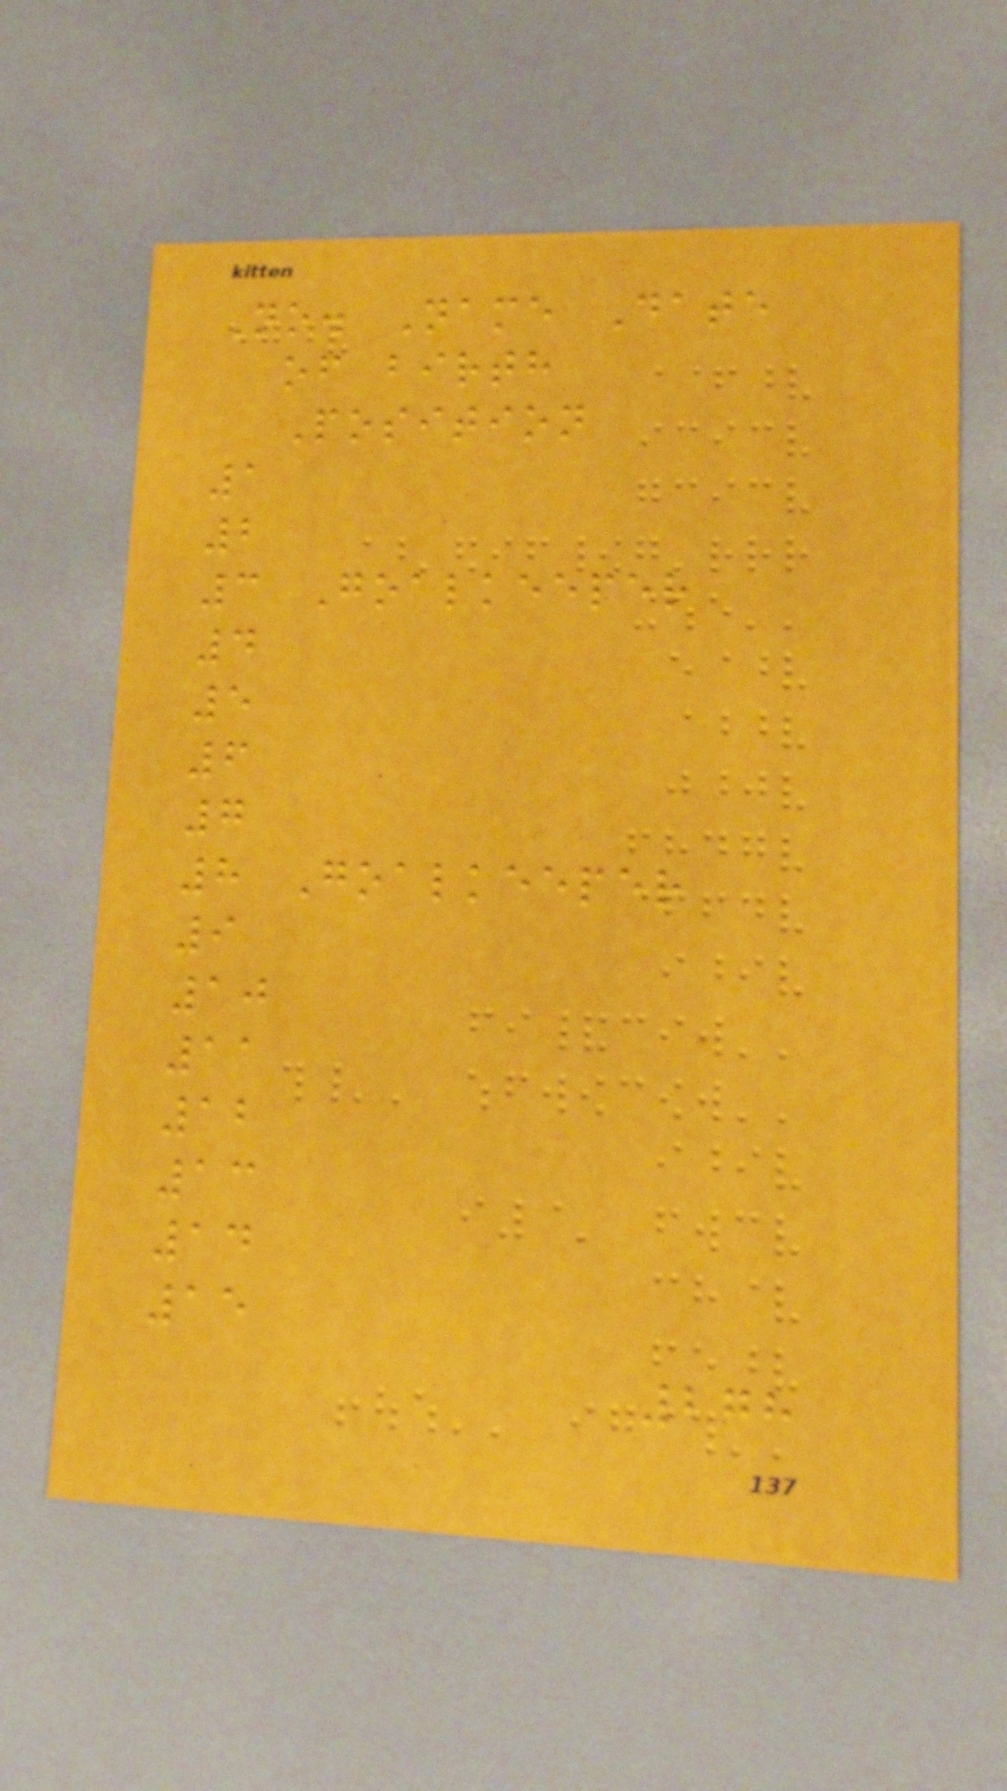No. Name Date
of birth
Position
1
2
3 Goalkeeper
4
5
6
7
8 Goalkeeper
9
10
11
12
13
14
15
278
